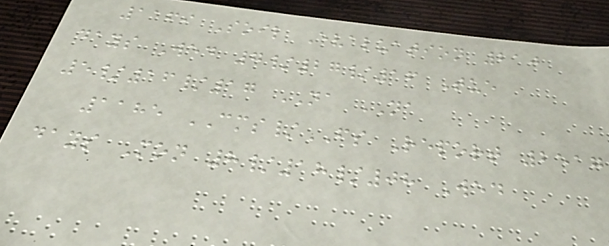1169 Soil Evaluation 210
days Wed 7/27/16 Tue
5/16/17 NA NA
1185 CMS/FS Report 2517
days Mon 8/18/08 Wed
